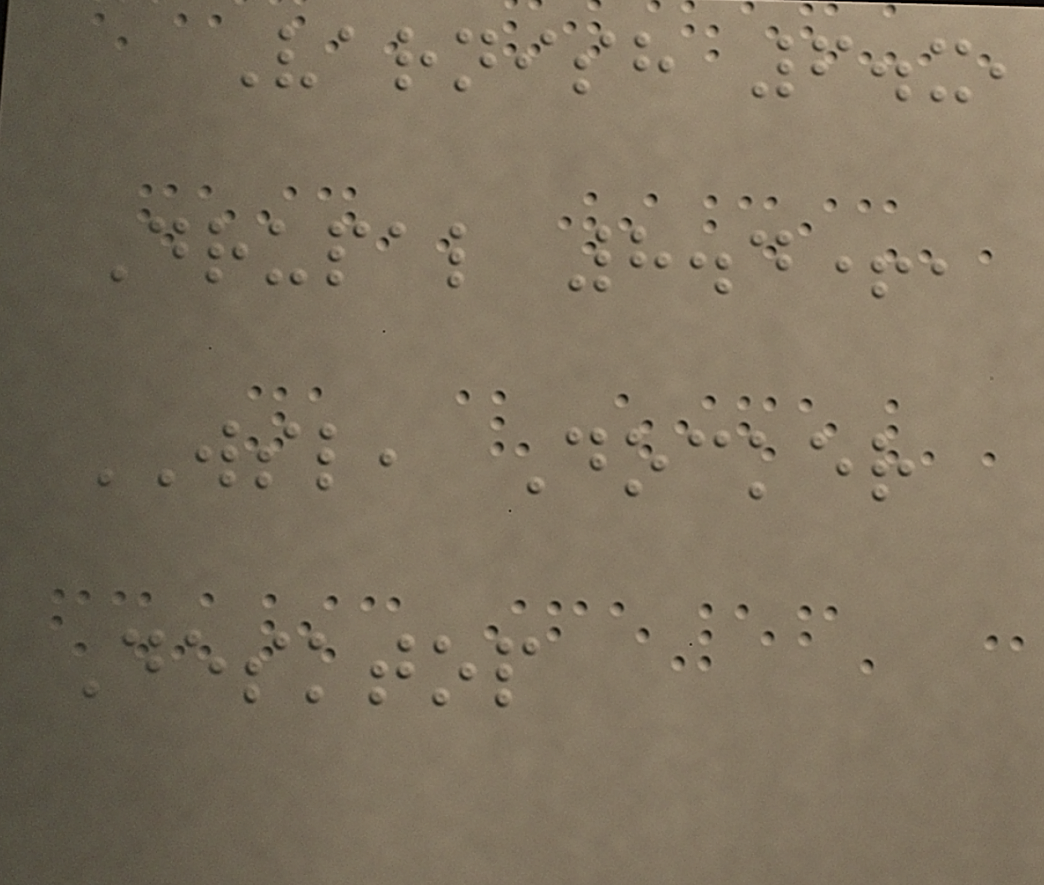Varnish 6.x,
Drupal 8.4+,
WSL, Docker
Desktop
